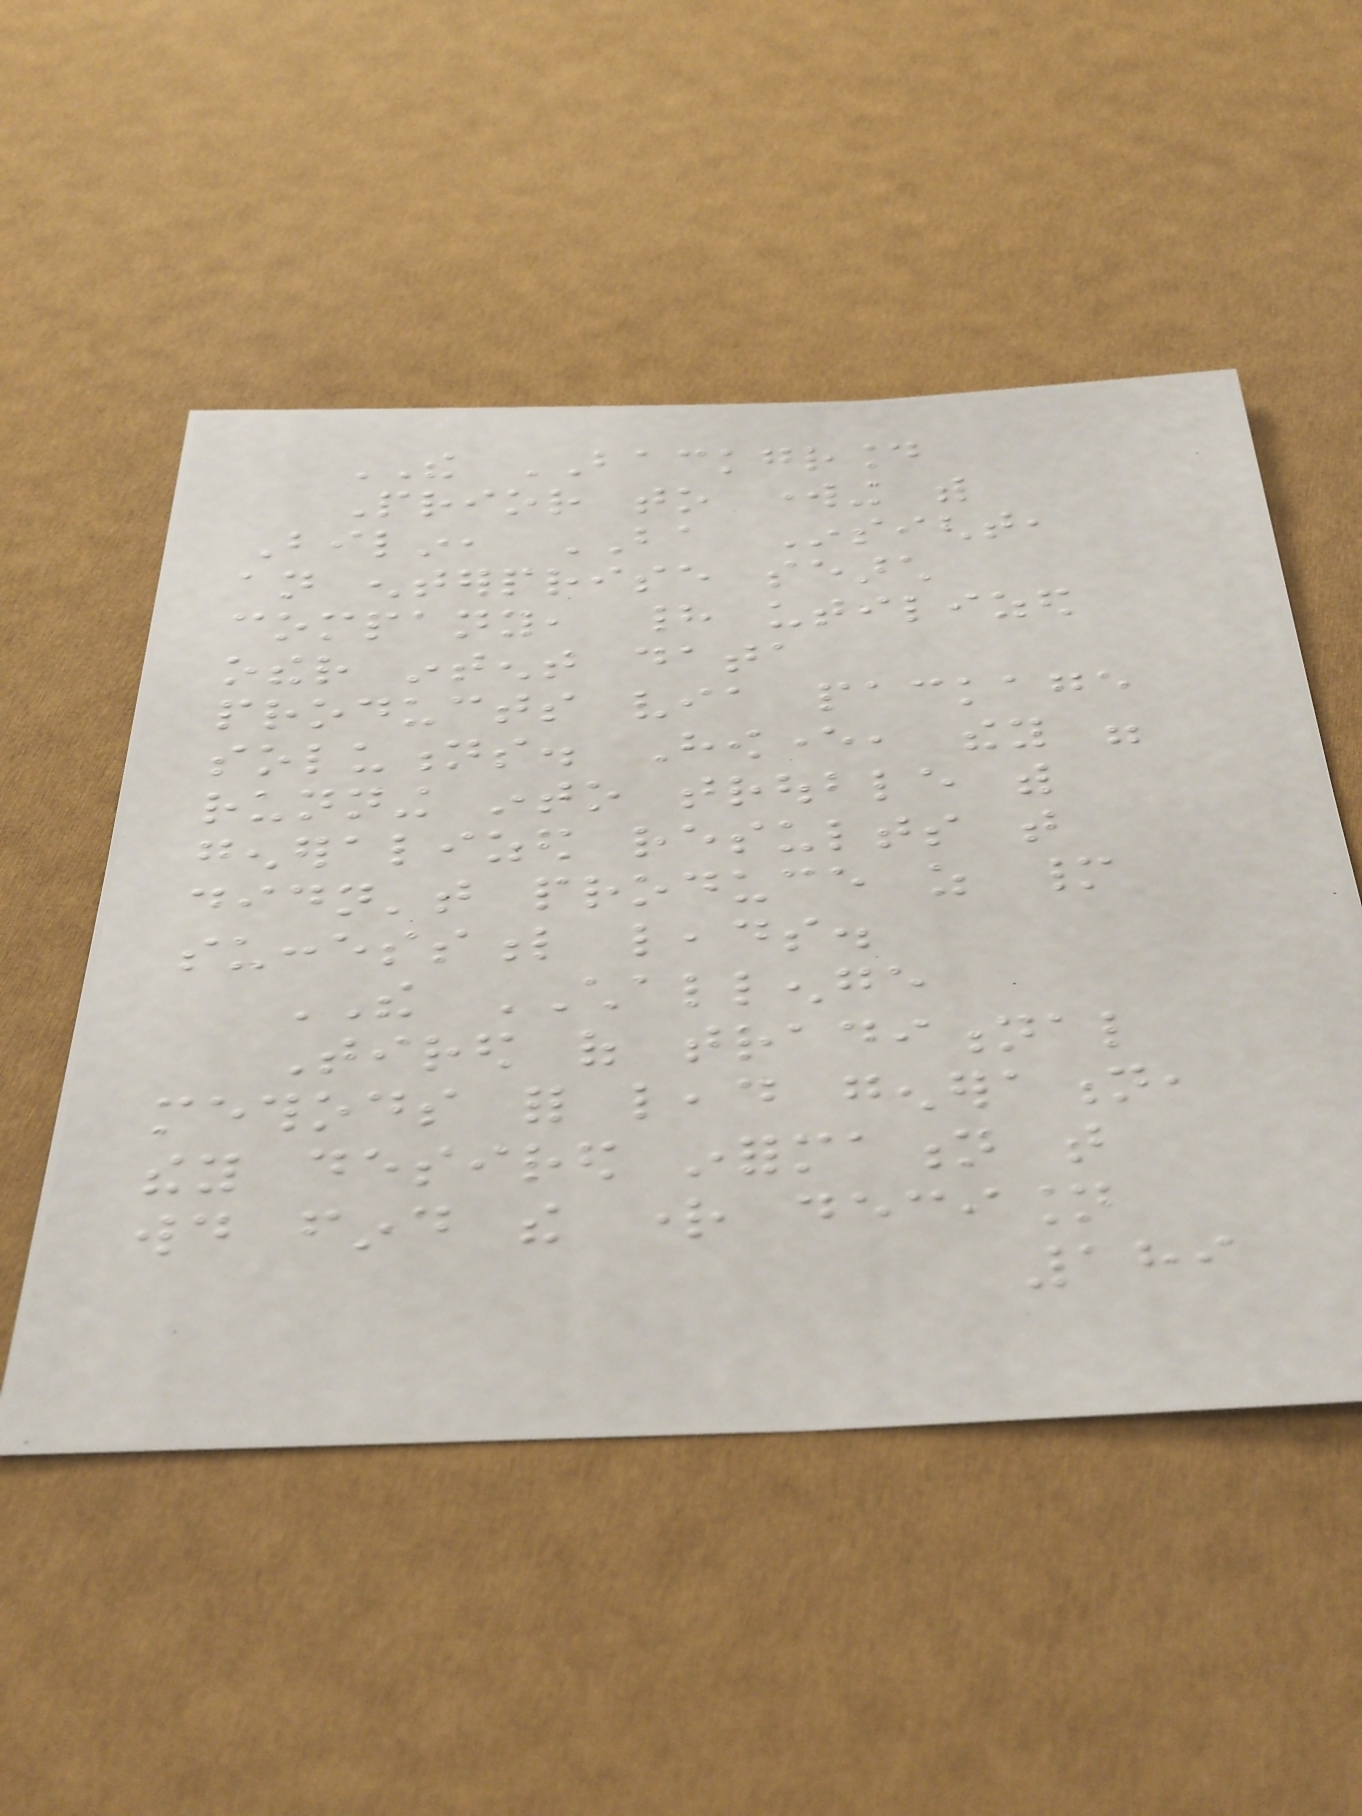THE BACKGROUND
Prior to working with
Bilin, BA Insight,
an enterprise search
company, had utilized
other intent data
products via package
solutions. However, they were
running into trouble with
generalized results that
didn't produce as many
successful leads.
THE CHALLENGE
Tired of traditional
methods for lead generation,
they desired information that
would find the right decision
189
